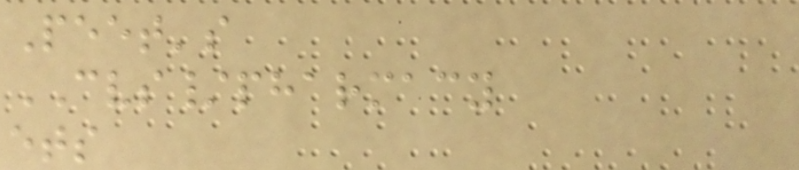Peet's
CVS/pharmacy
ets
